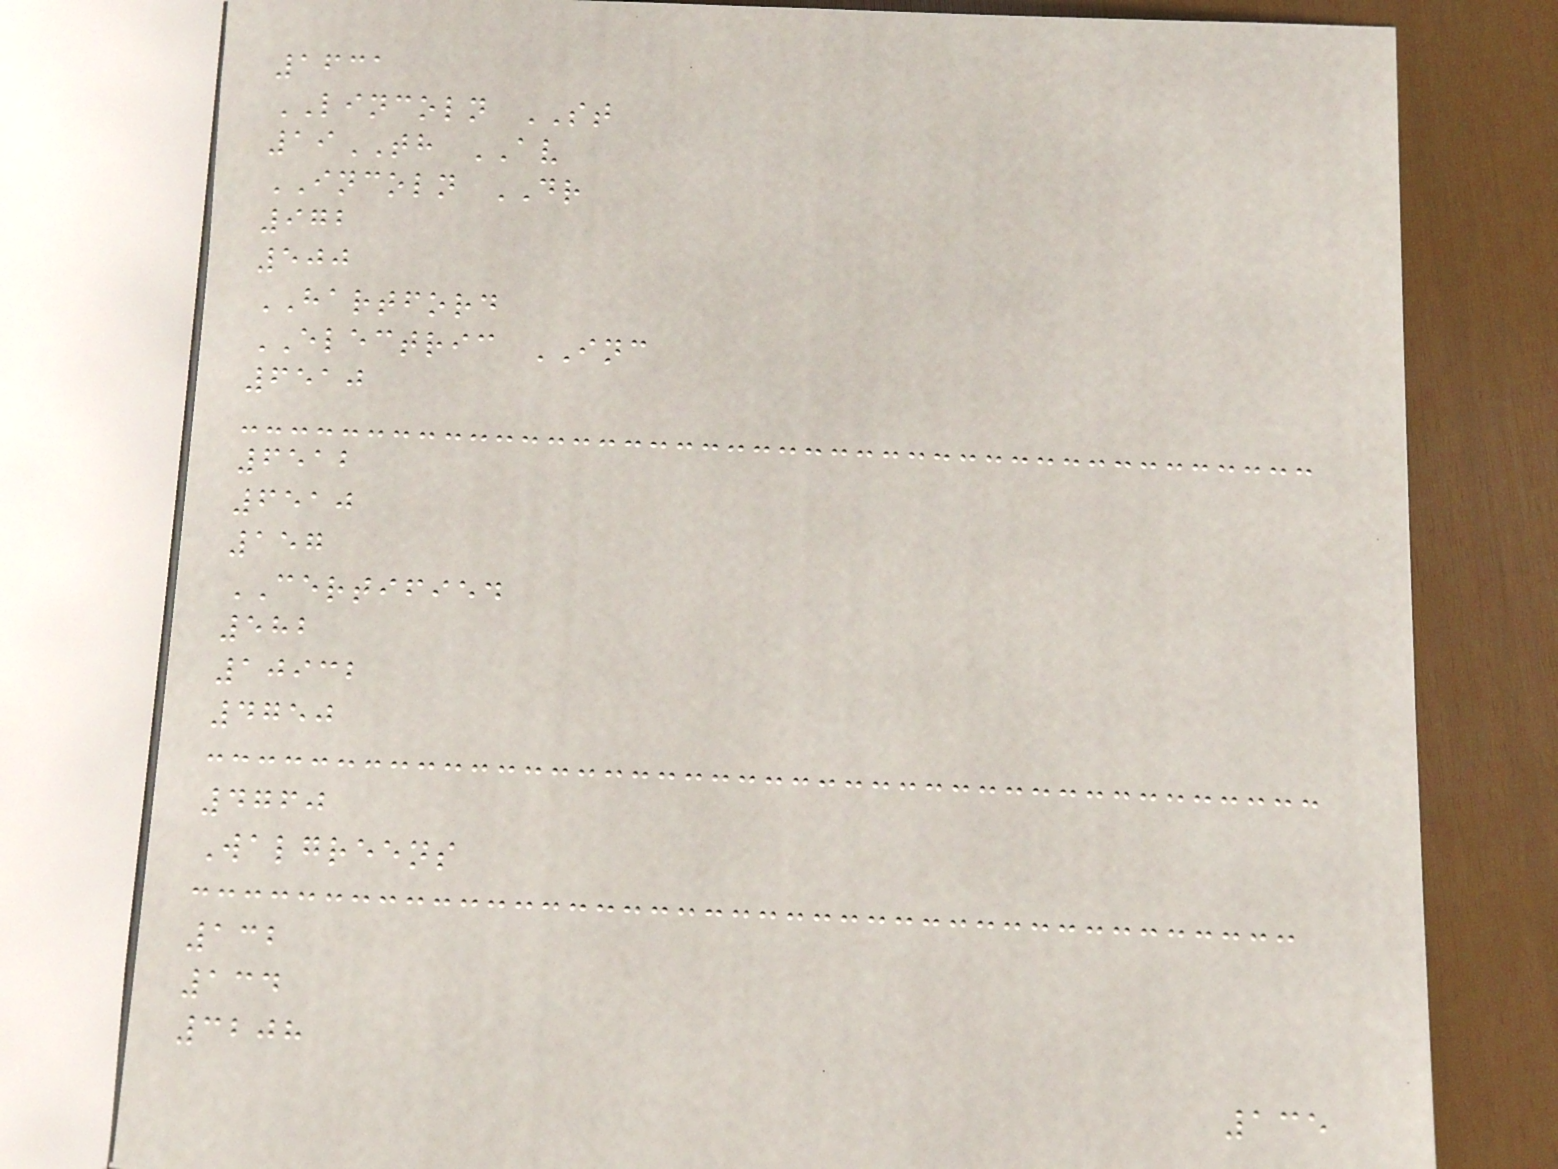1631
LINCOLN ST
19TH AV
INCOLN DR
972
500
HARTFORD
ELECTRIC INC
6510
6512
6510
157
CERTIFIED
582
10932
4750
4760
Walgreens
132
134
3208
135
